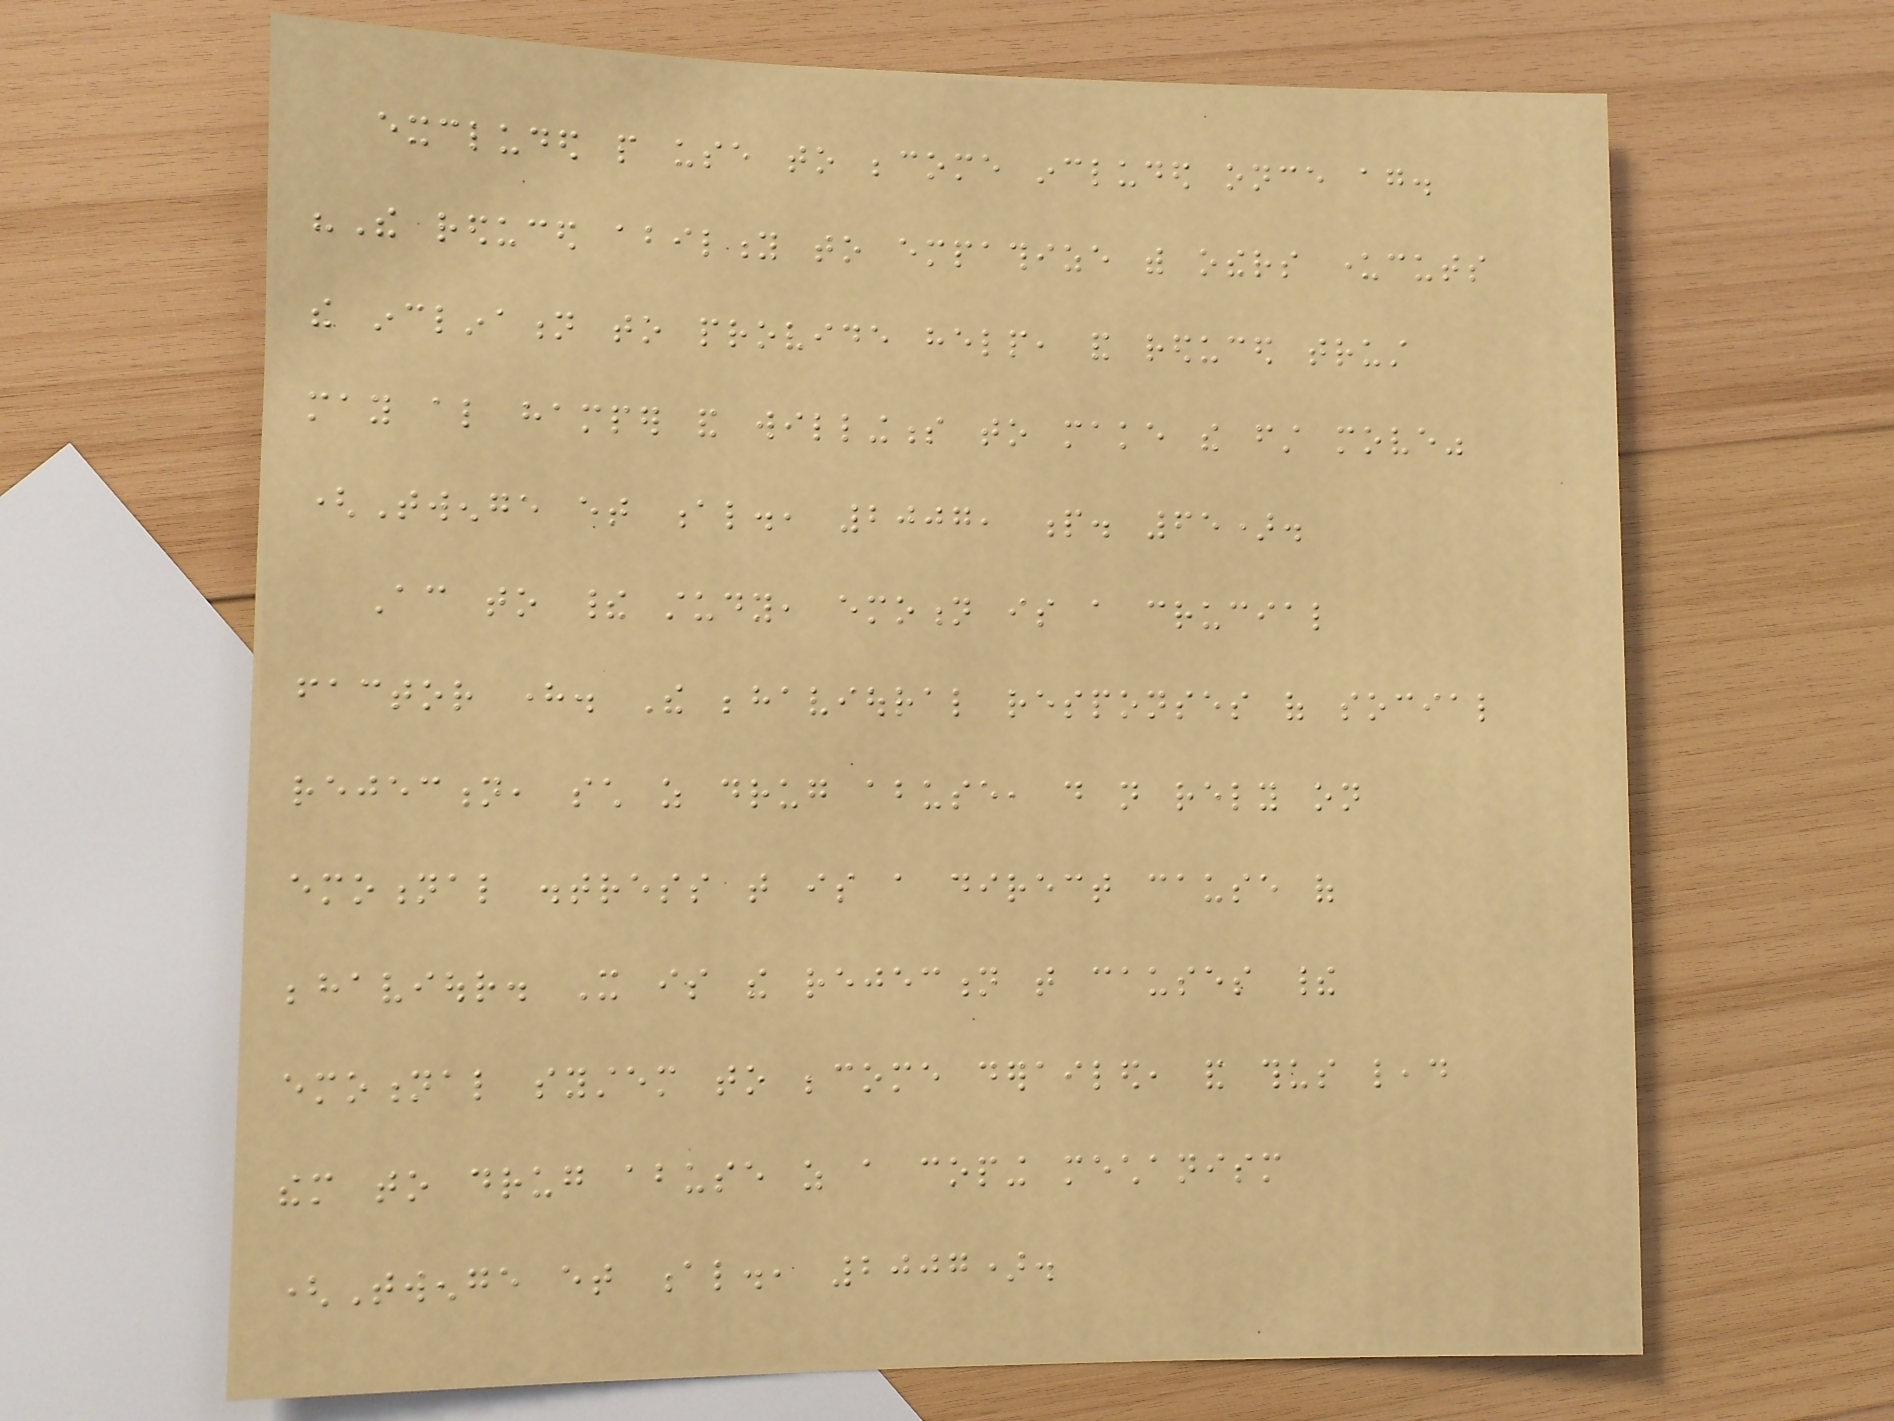excluded people use to become included once again.
"The reduced ability to empathize with others undercuts
the inclination to provide help, and reduced trust
may also hamper and willingness to make the first move"
(Twenge et al., 2007, p. 65).
According to their study, emotion is a crucial
factor here. The behavioural responses of social
rejection, such as drug abuse, do not rely on
emotional distress that is a direct cause of
behaviour. It is the rejection that causes their
emotional system to become derailed, and thus lead
them to drug abuse as a coping mechanism
(Twenge et al., 2007).
